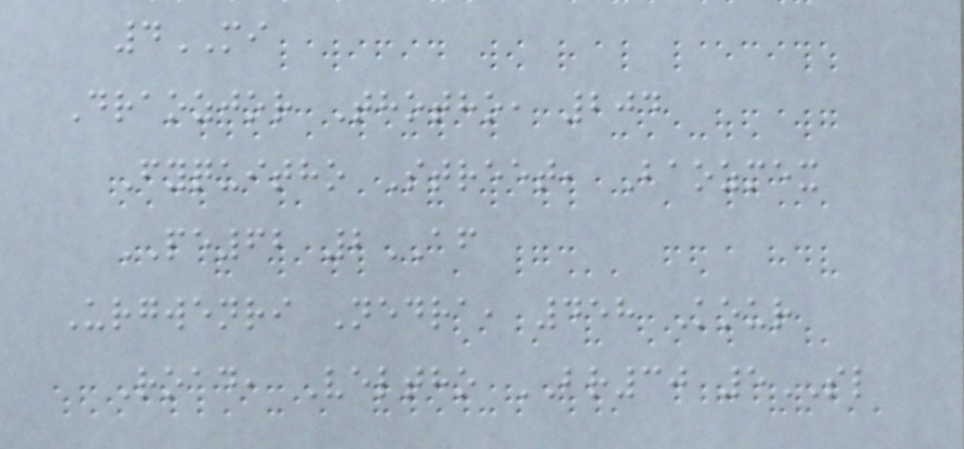4MI
Draozjor Thotho, 204
Fyquitho Street, Baozmex
PE62 2AF
Urgwenri Nedra, 458 Kour
Road, Veltho BR30 5SL
